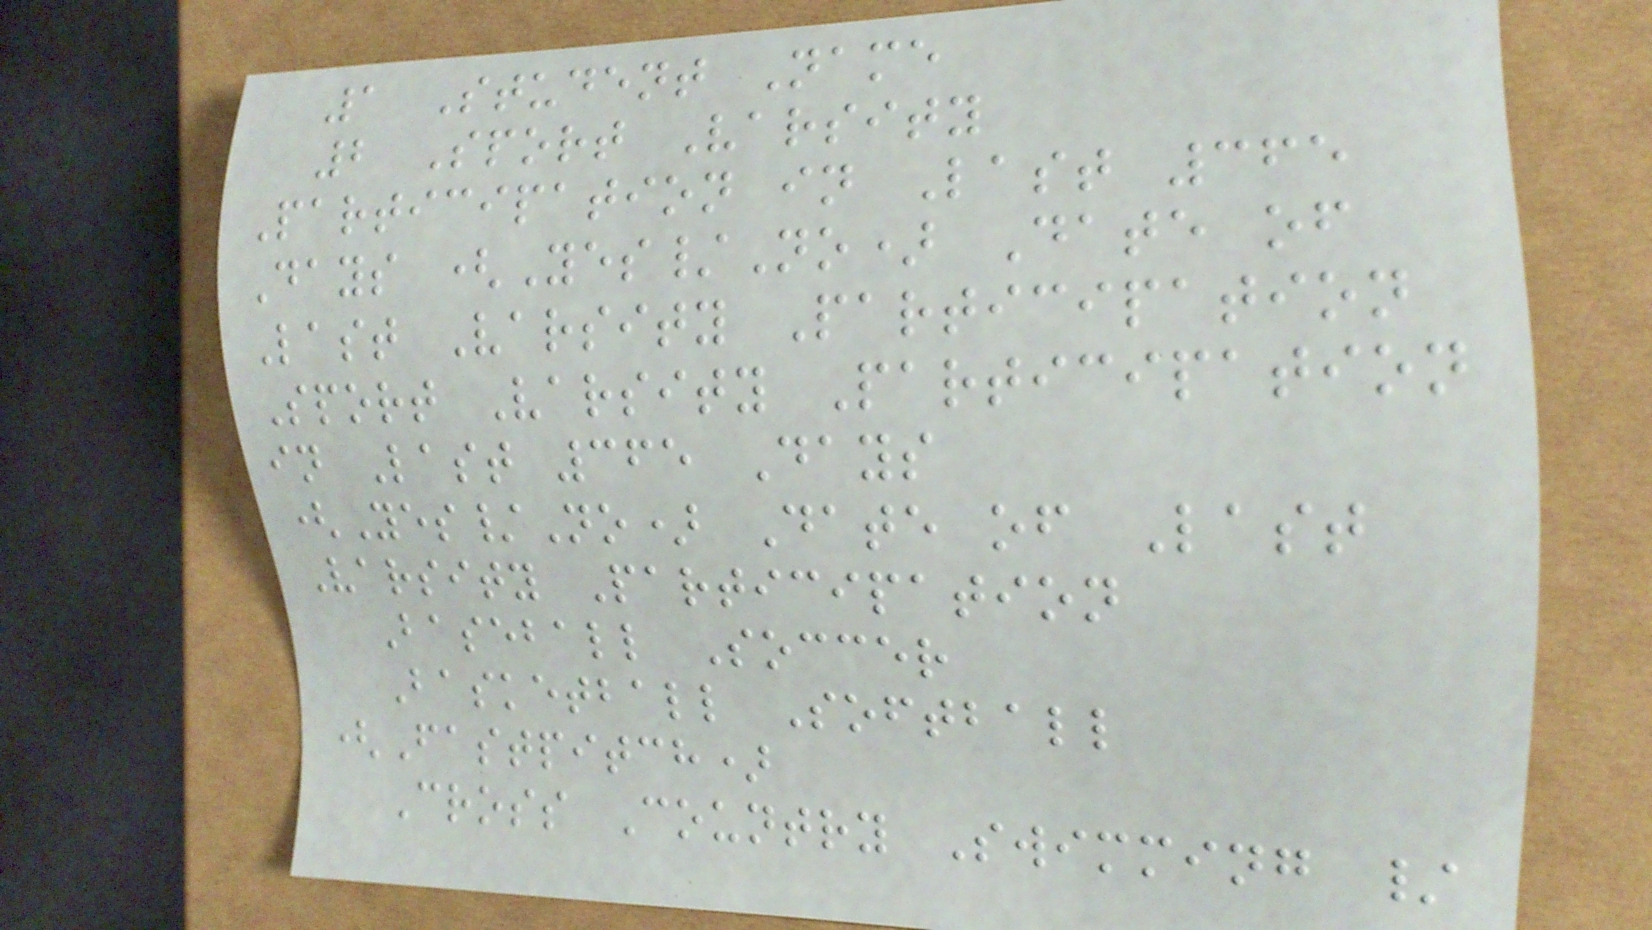1 Student Name
2 Sport Varsity
Participation in Last 365
Days (Yes/No) Date of
Last Varsity Participation
Sport Varsity Participation
in Last 365 Days
(Yes/No) Date of Last
Varsity Participation
Baseball Soccer
Basketball Softball
(Fastpitch)
Cross Country Swimming /
